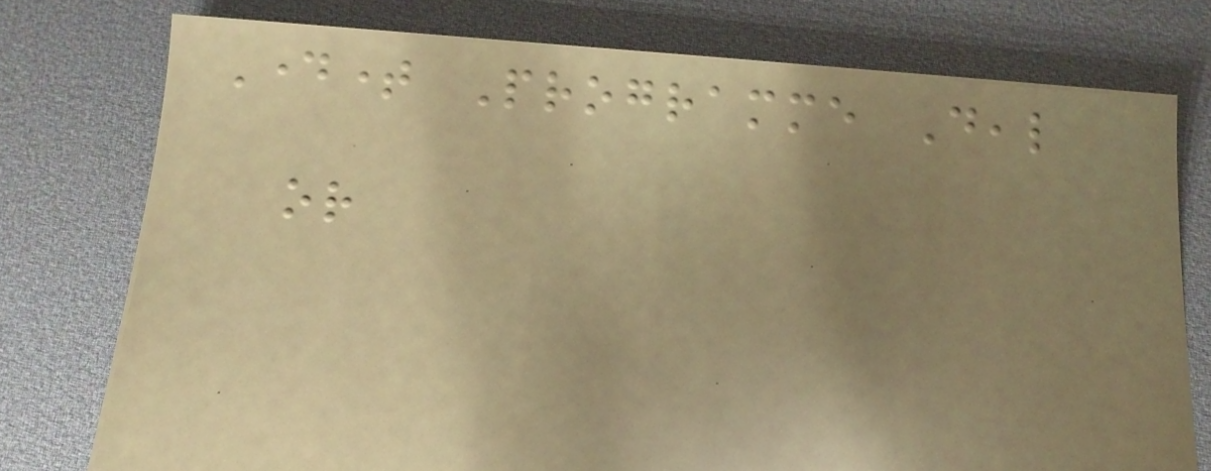Daytime Programme Deal
or
